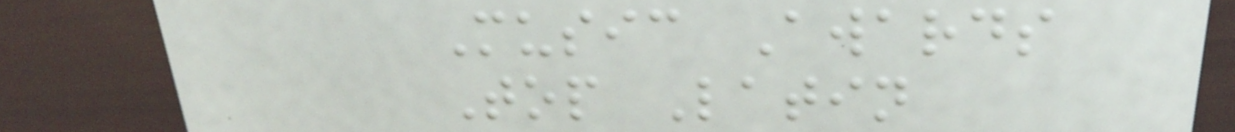Music Awards
Top Latin
